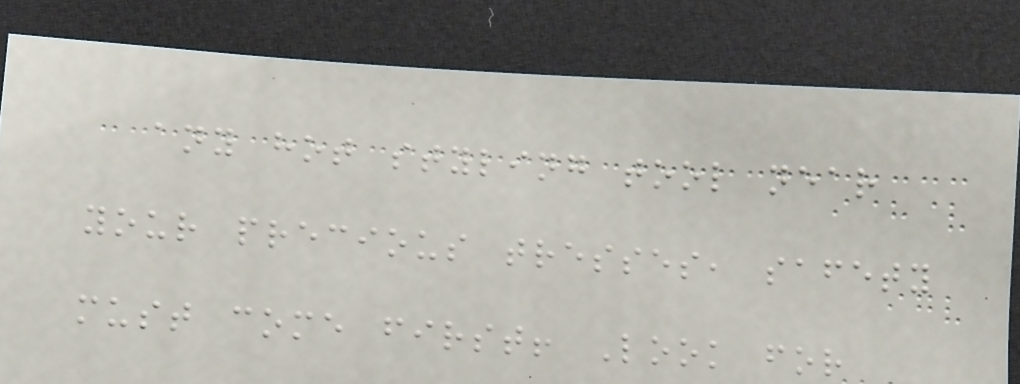any hot styling tool near
your precious tresses, safety
must come first! Look for
